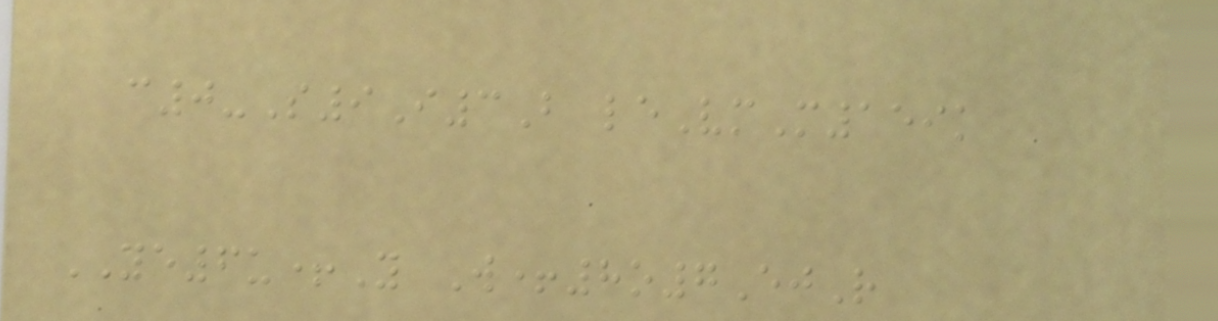c0-S9I3B leVmM159k
YE6u+Y W+8o7EjR
